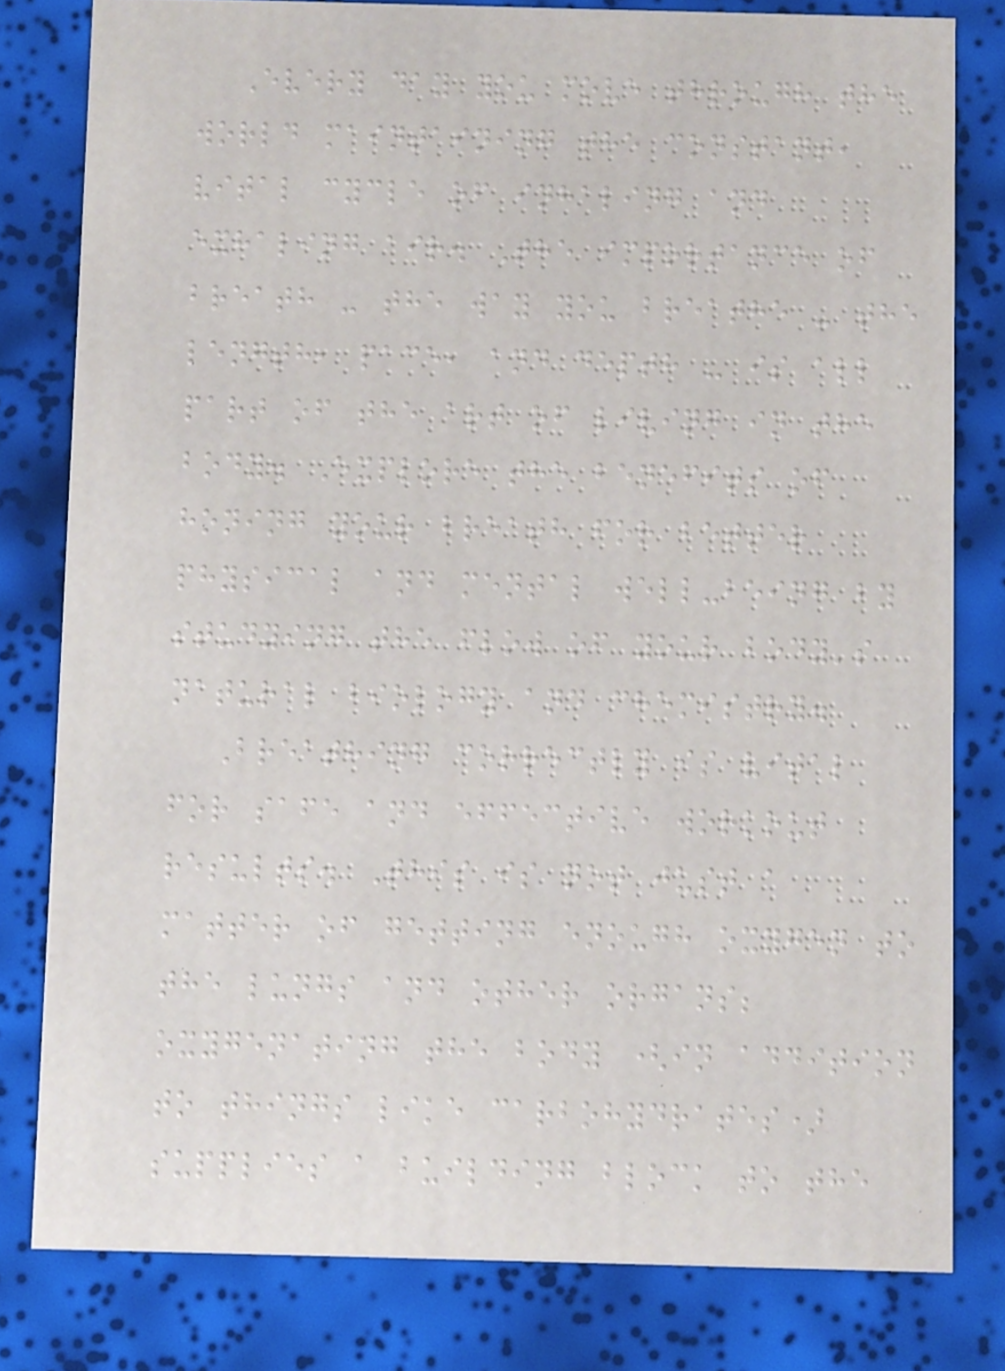Every day you move through the
world maintaining the constant,
vital cycle of inhaling and
exhaling air. The importance of
breath - the way you breathe - the
length, pace, and depth - is all
part of the art of living in the
body. Explore the benefits of
honing your breath for better
physical and mental well-being by
studying the flow of your body's
natural biology and chemistry.
Breathing correctly is vital
for safe and effective workout
results. This is not just a
matter of getting enough oxygen to
the lungs and other organs;
oxygenating the body (in addition
to things like carbohydrates)
supplies a building block to the
